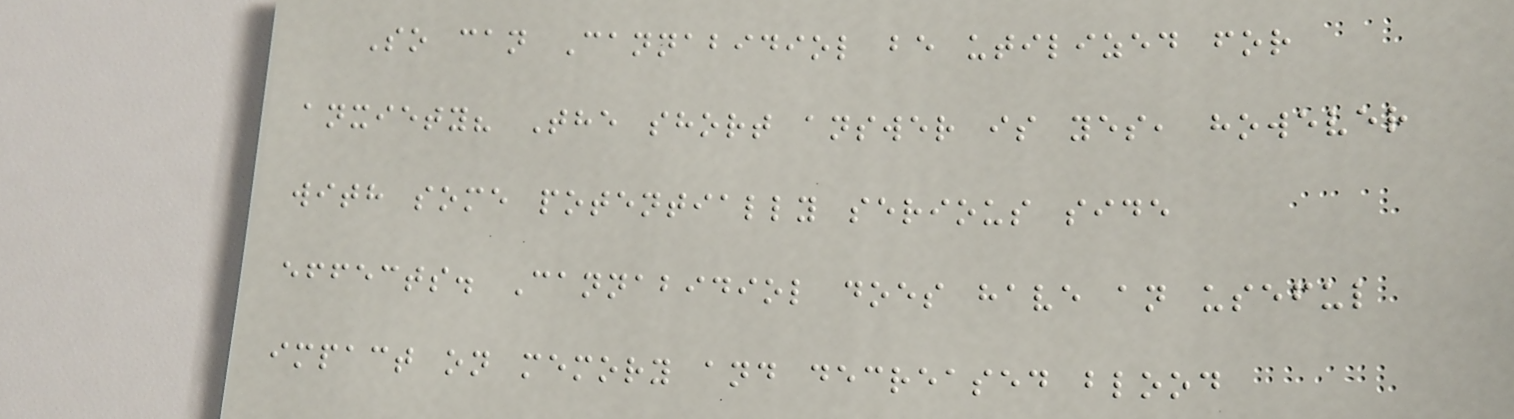So can Cannabidiol be utilized for
anxiety? The short answer is yes, however
with some potentially serious side
effects. Cannabidiol does have an useful
impact on memory and decreased blood
